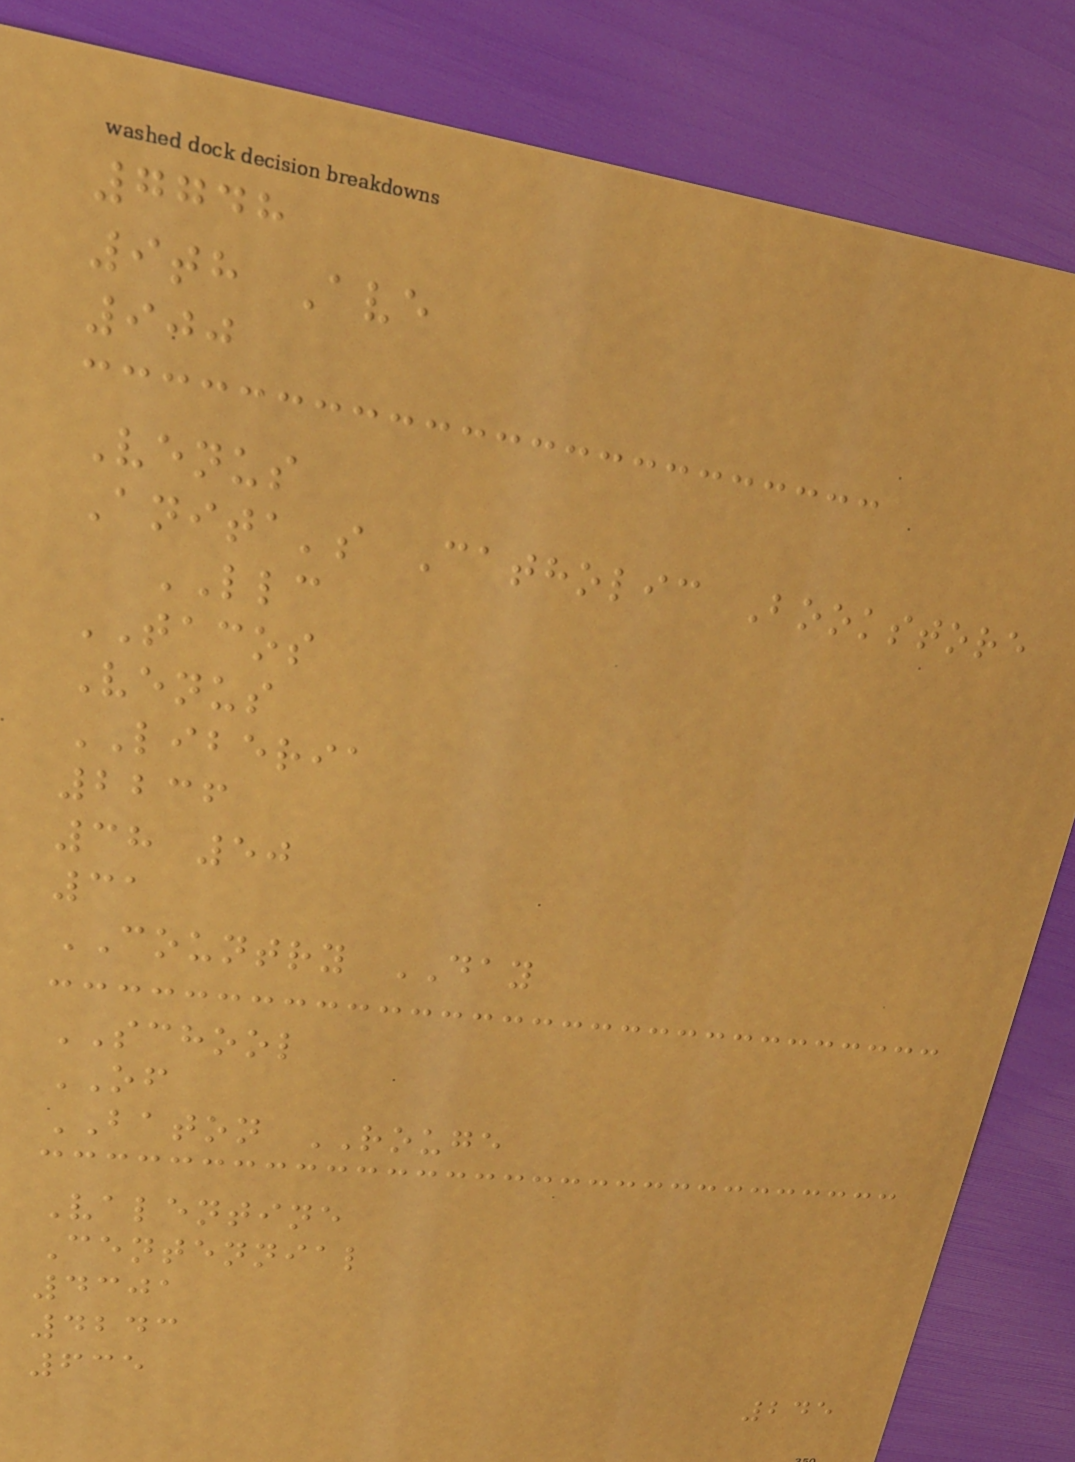7748
9th Ave
900
Venus
Anita's Catholic Bookstore
LLC
TACOS
Venus
LIBERIA
2236
38 50
31
COUNTRY DAY
SCHOOL
OF
BATON ROUGE
Valentine
Centennial
4301
4243
635
245
